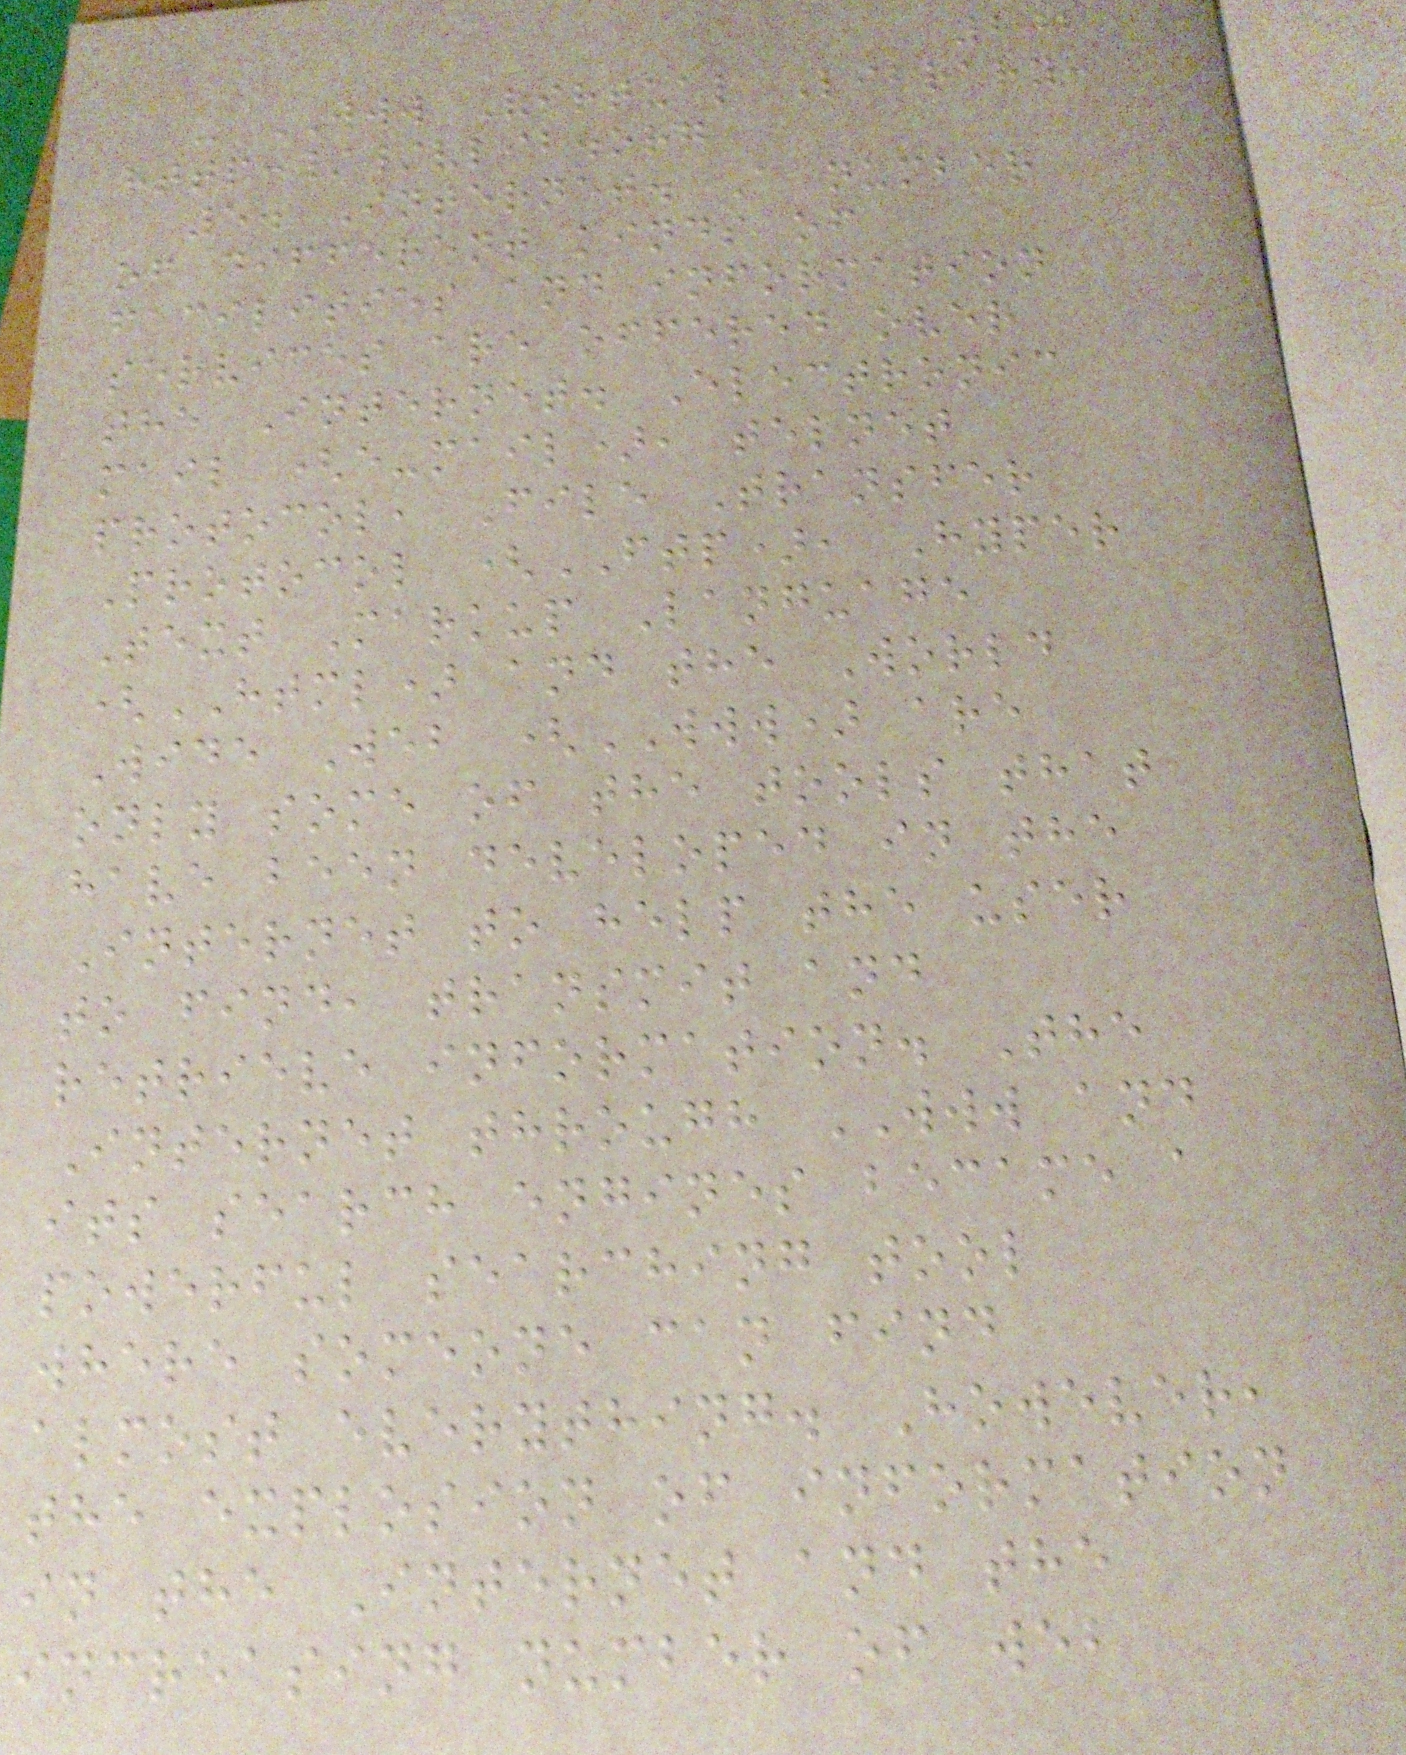202
- WWW Virtual Library:
http://vlib.org
5. Internet. A number
of different kinds of
facilities and information
services are offered over
the Internet. Electronic
mail (e-mail), telnet
protocol, File Transfer
Protocol (FTP), Hyper
Text Markup Language
(HTML) and the World
Wide Web (WWW) are
only some of the tools that
have been developed in the
Internet to help the user
to find, transmit and
retrieve information. The
Internet through WWW and
its search engines became a
powerful searching tool
where someone can find
almost everything. However,
the explosion of information
in the Internet and the
increasing number of web
